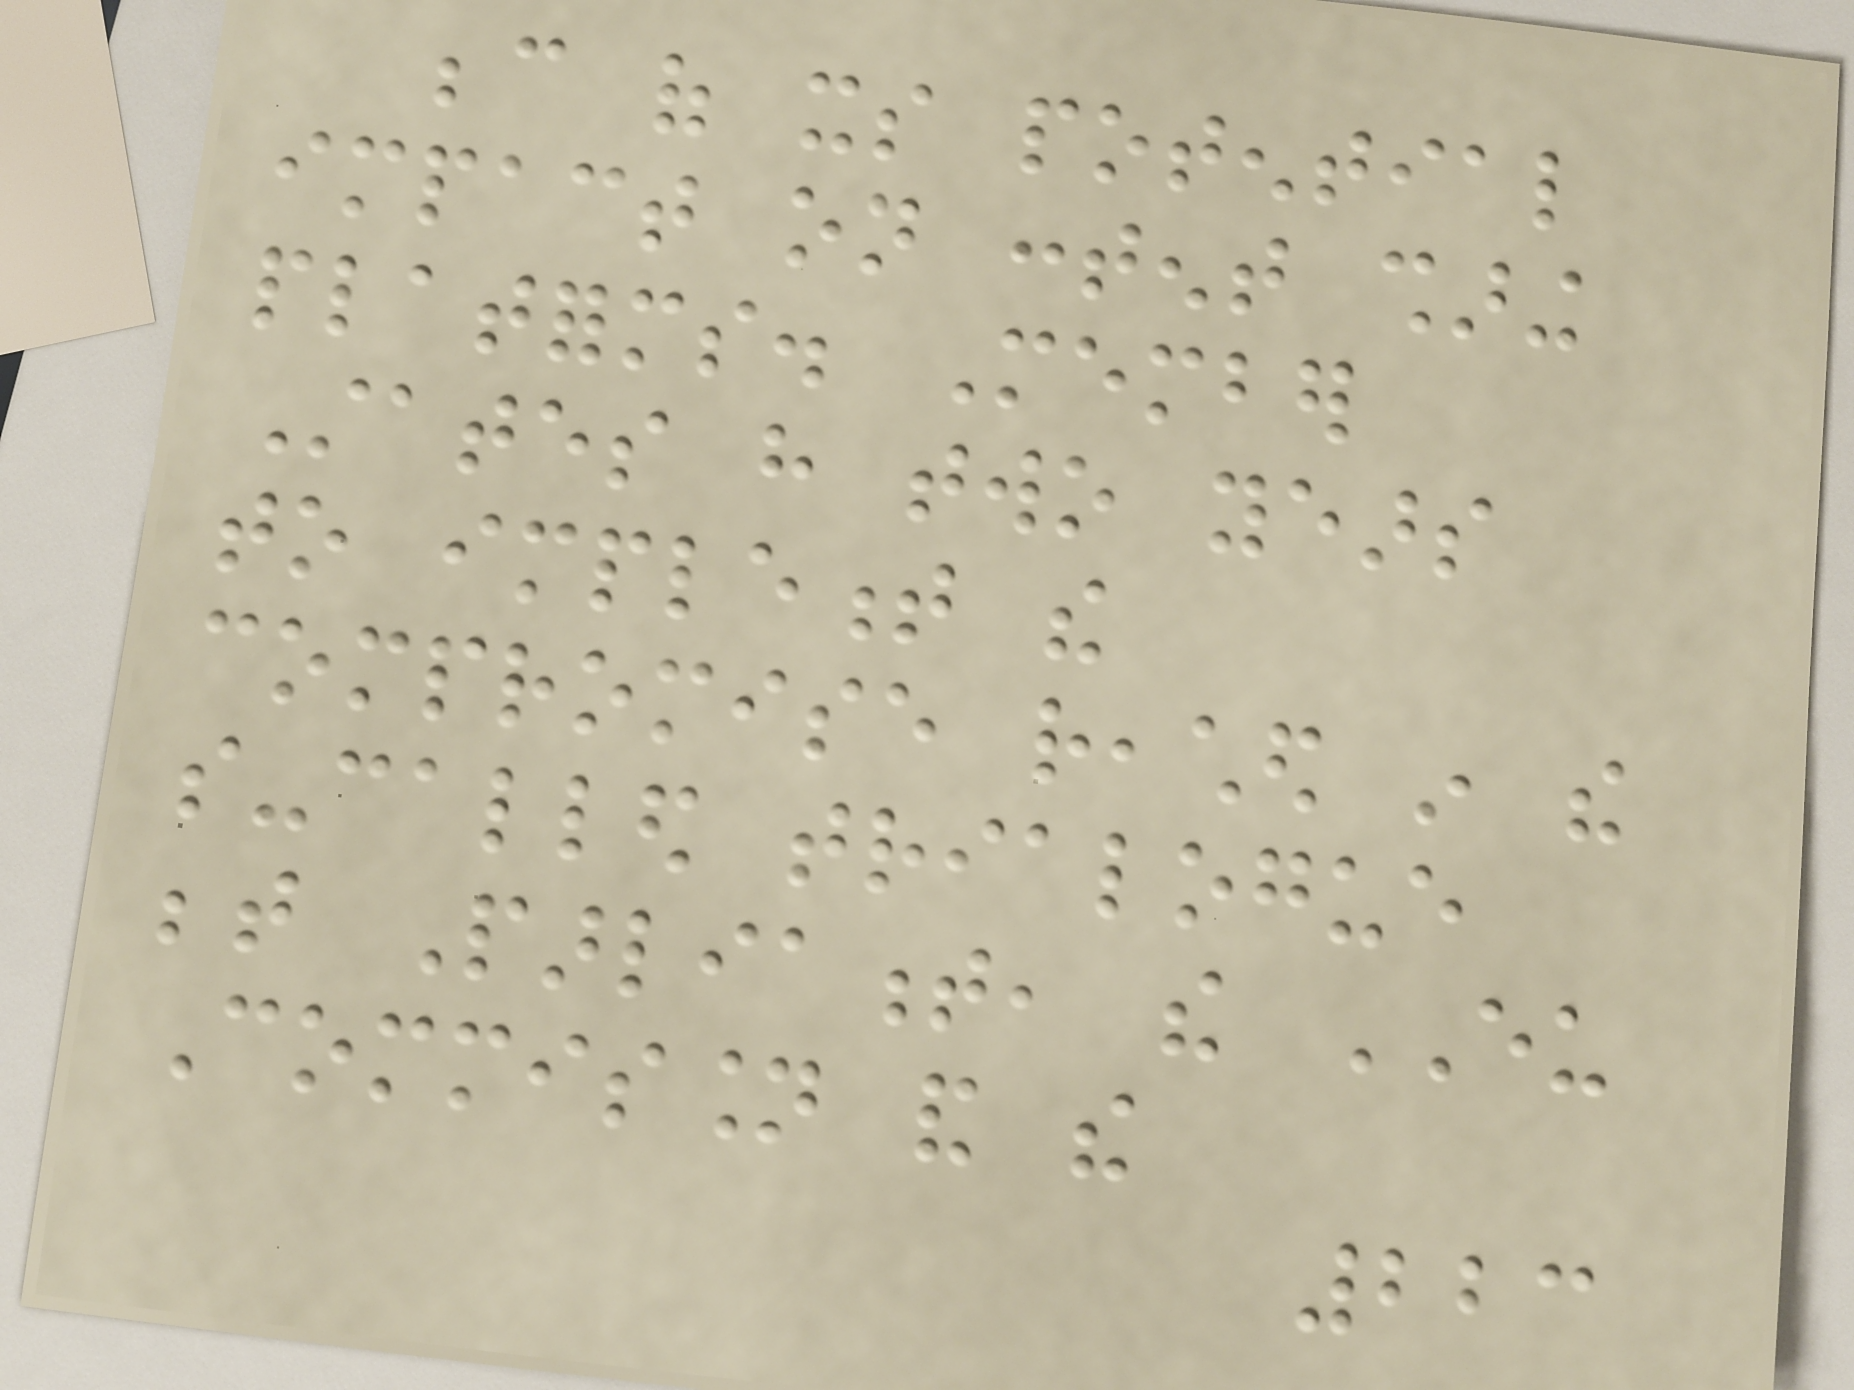because of its potential
impact on content sharing
platforms. Member
States have two years
to implement the
compromise reached in the
so-called trialogue
between Parliament, the EU
Commission and the
223
